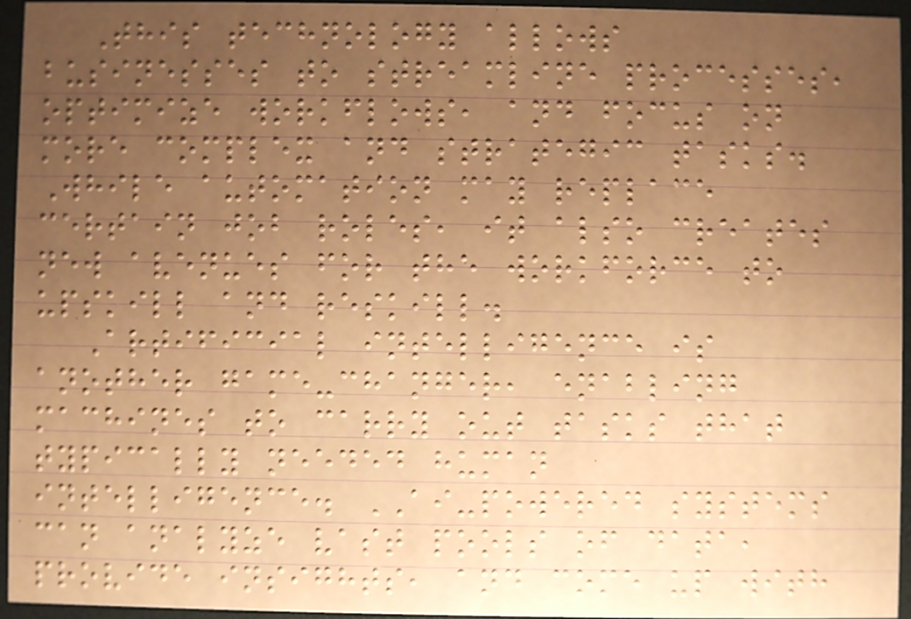This technology allows
businesses to streamline processes,
optimize workflows, and focus on
more complex and strategic tasks.
While automation may replace
certain job roles, it also creates
new avenues for the workforce to
upskill and reskill.
Artificial intelligence is
another game-changer, enabling
machines to carry out tasks that
typically needed human
intelligence. AI-powered systems
can analyze vast pools of data,
provide insights, and come up with
